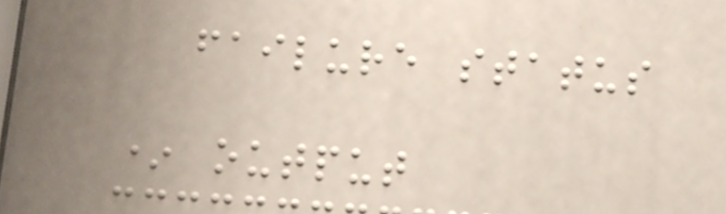failure status
* output
